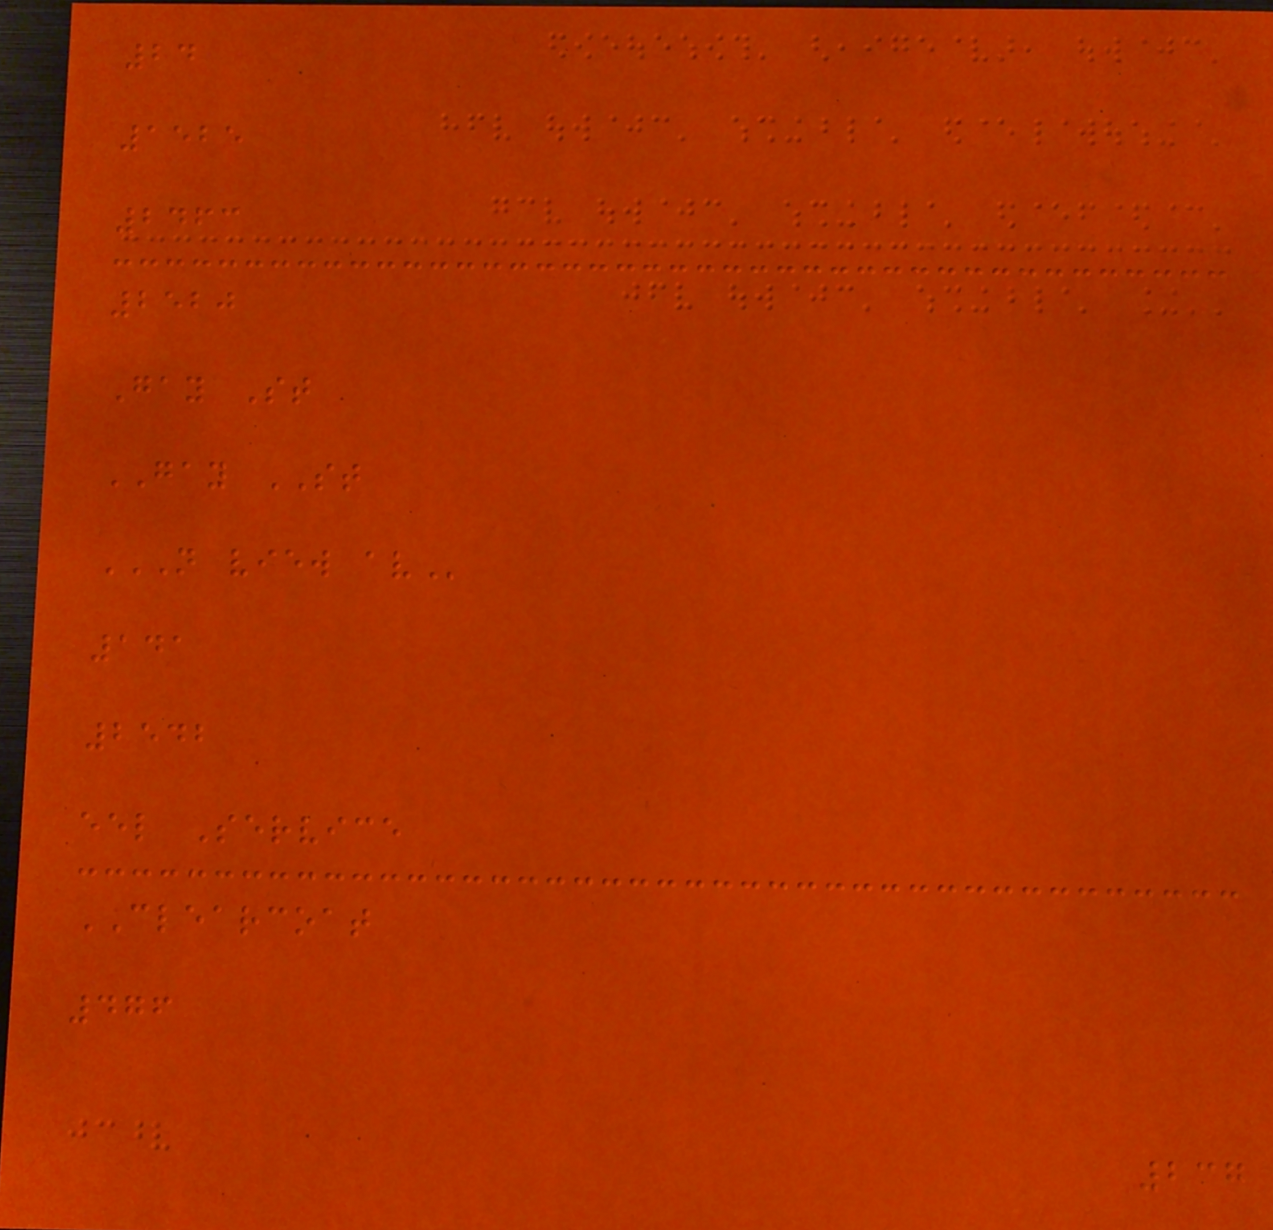24
1525
2463
2520
Gay St
GAY ST
N VIEW AV
141
2542
eel Service
CLEARCOAT
476
237
